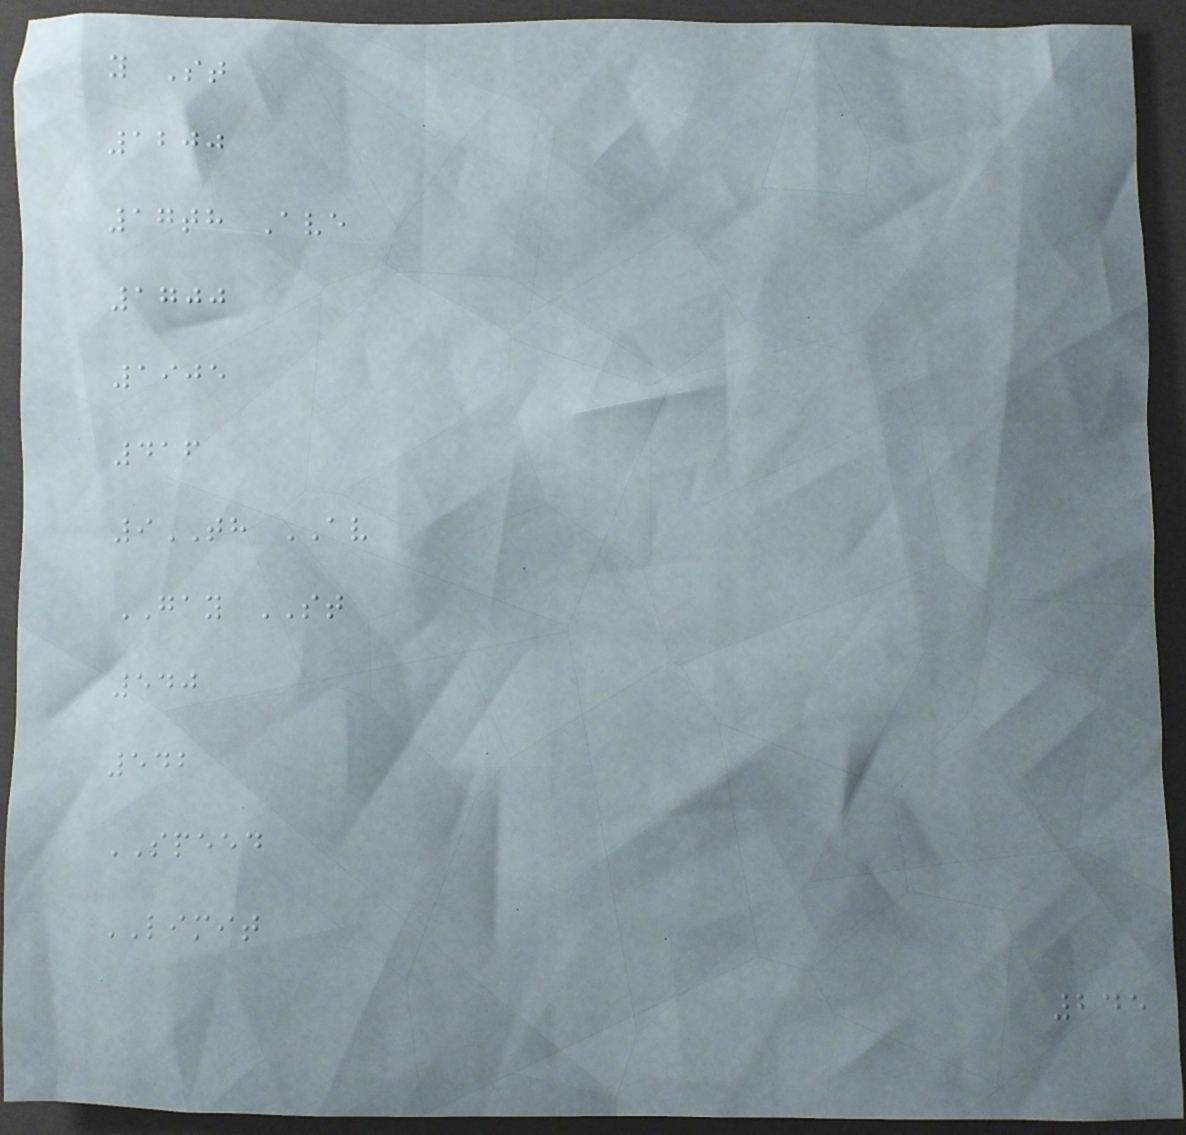y St
1200
17th Ave
1700
1905
416
9TH AV
GAY ST
540
542
SPEED
LIMIT
245
